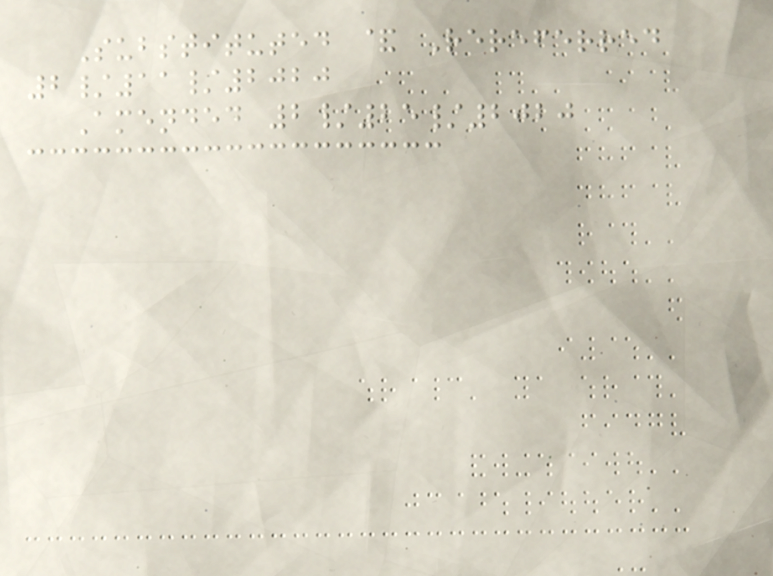Substituted & Rereferred
2/11/2020
Amended 2/25/2020
